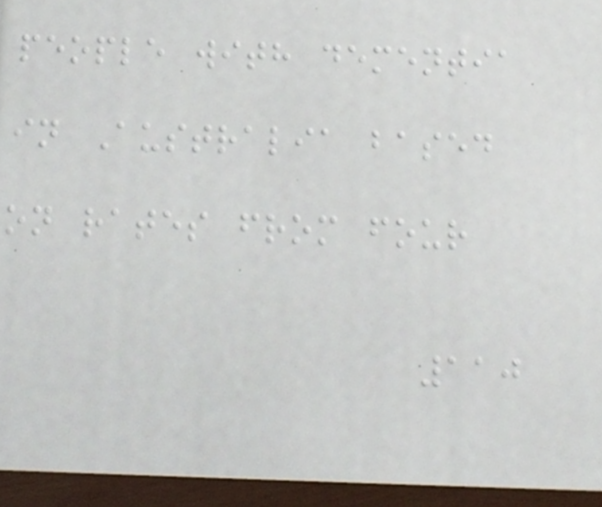people with dementia
in Australia based
on rates from four
110
